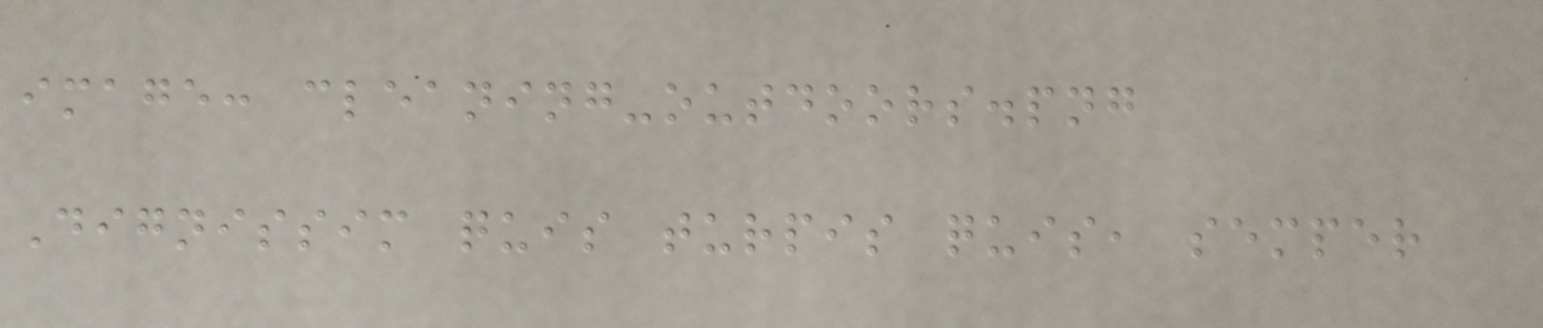image: cleaning-outdoors.png
Dignissim quis turpis quis, semper
